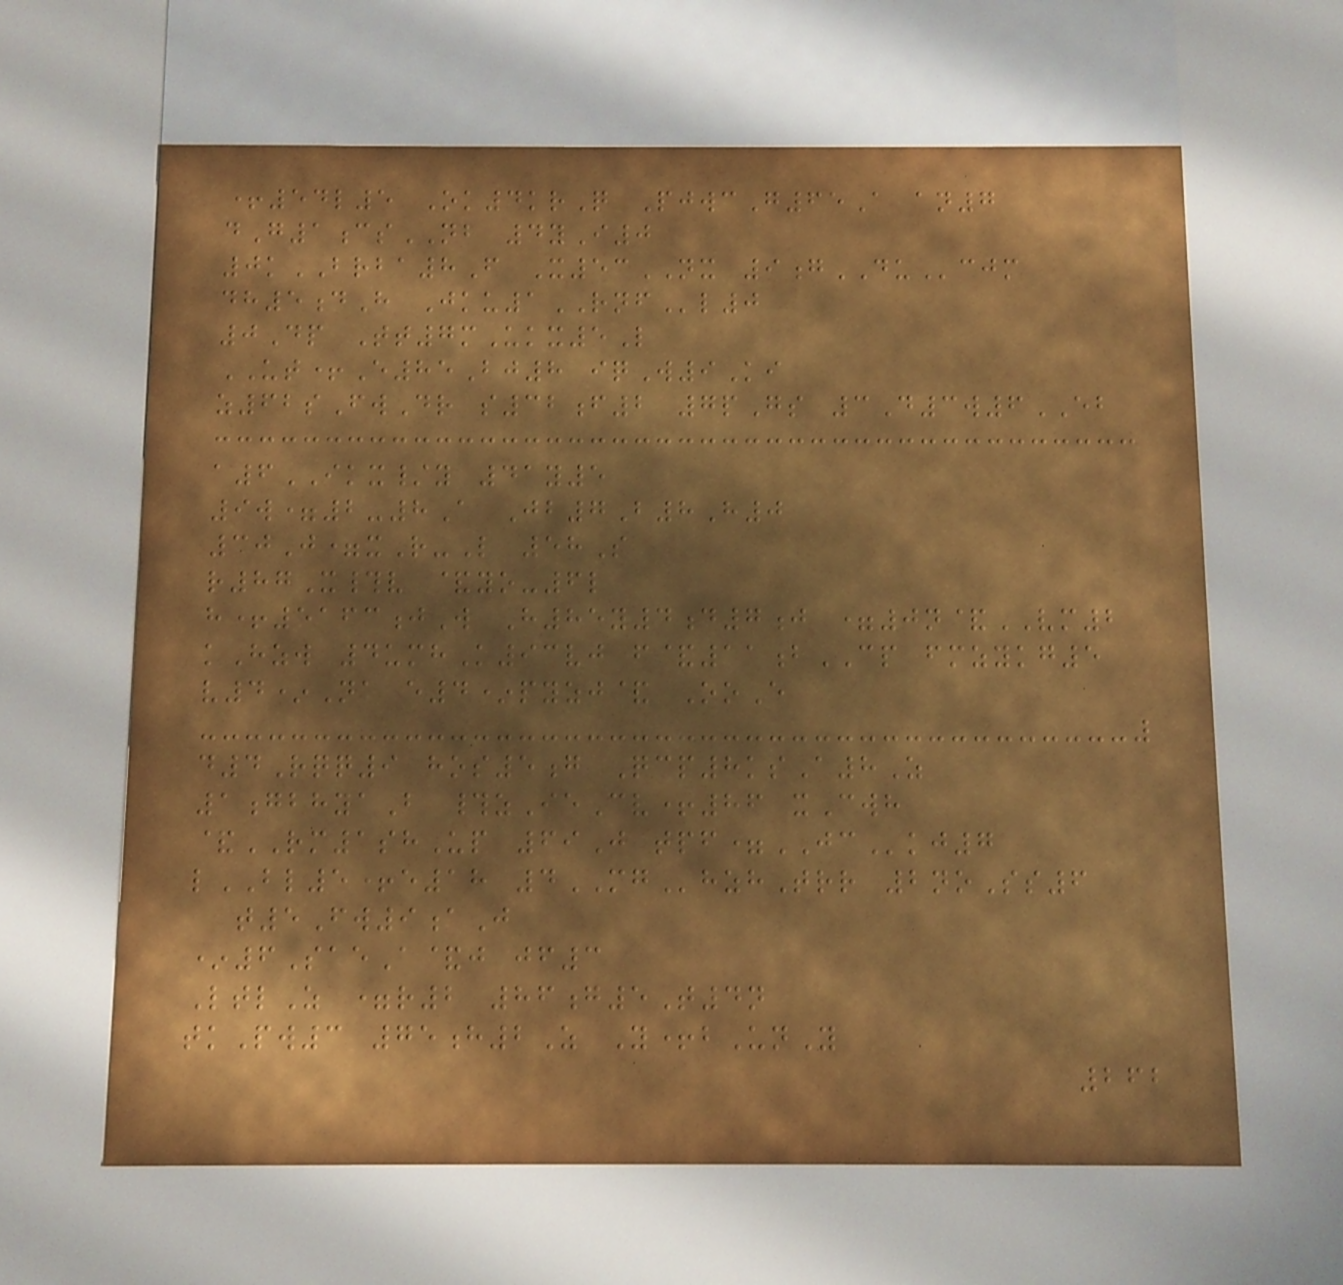+54l5 Ok4krQ PjwcG65A an7
dG1csNB 4yI0
0kBRBA8F X53NX 9gDUcjm
dh5dH Jku1RNFl0
0Dp Tt7mUkx5L
UT+E85Bj8 iqW9Ki
z62sFwDr s32f2 7pGs 3D3w6EB
a6IKX/y 41y5
9w=2-8A Jb7B8H0
30J=xR-L 58S
r87X#v &yo-6l
h+5163jW H85y4d7j =0n&VM2
kHzw 4umhK93vj f&11bCP fmzykg5
v4*Na e4*pyzj& OoE
d4Rqq9 hos5g Qcp8ksA8Z
1gbhyaB #zIeCv+86 xCwh
&RM1shUp 69J tpf=JCkj7
lBL5+e18 4MGhzhTrr 2noSs6
t5Fw9aJ
*6SaeA&j jf3
LtlZ =r2 86g5T4n
tkPw3 75h2Z Y+bUnY
262
